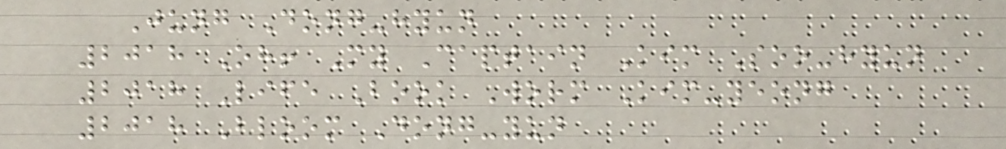Jung Dong-hyun
2018 Oh! My Captain Kim Soo-hyun
2018 Life Book Worm Kim-yeong
2018 Bloom Dong-yun
